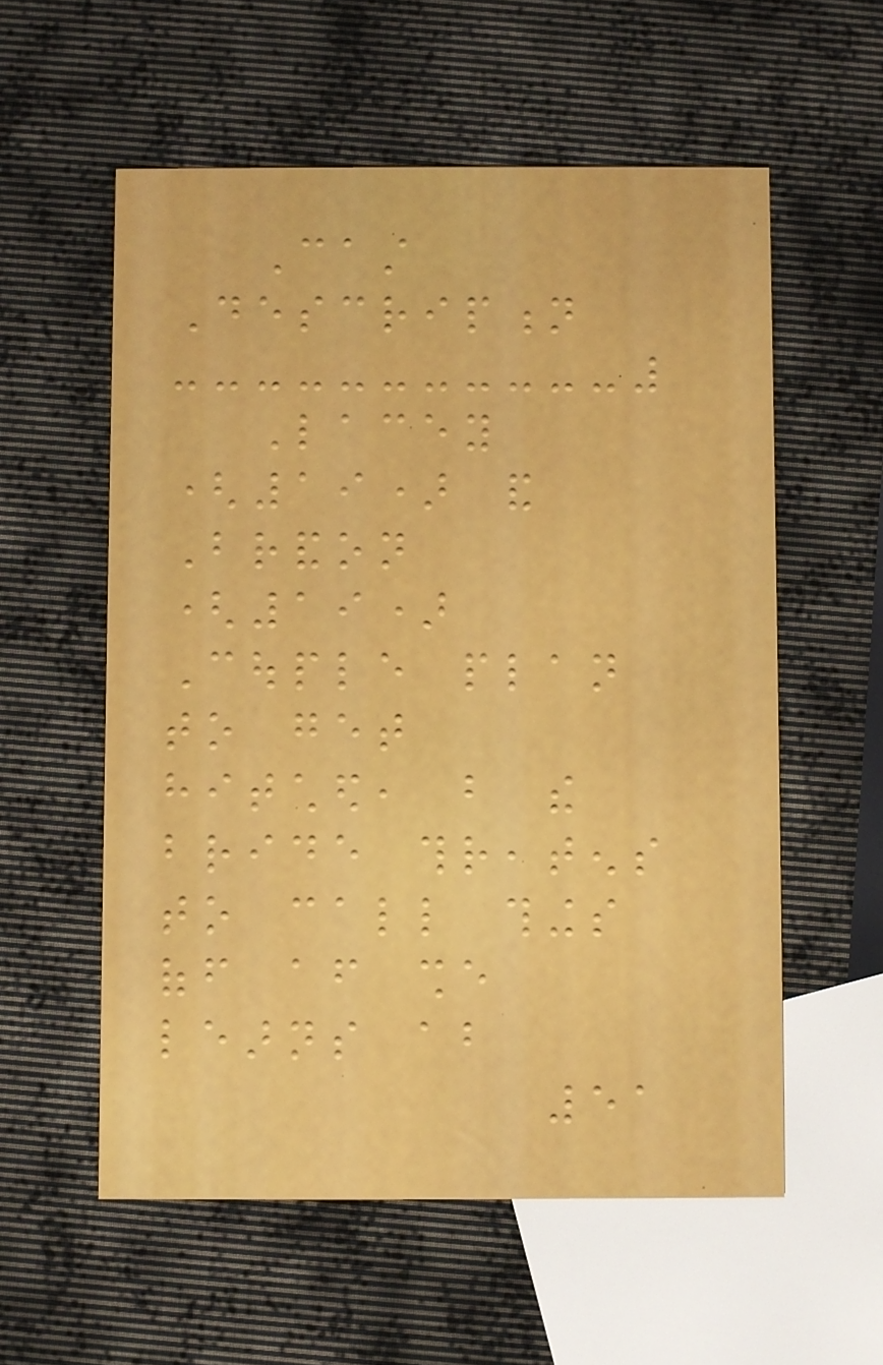Cast
Description
Lacey
(19) and
Brandon
(19)
Couple plan
to get
hitched, but the
bride threatens
to call things
off after she
learns about
51
